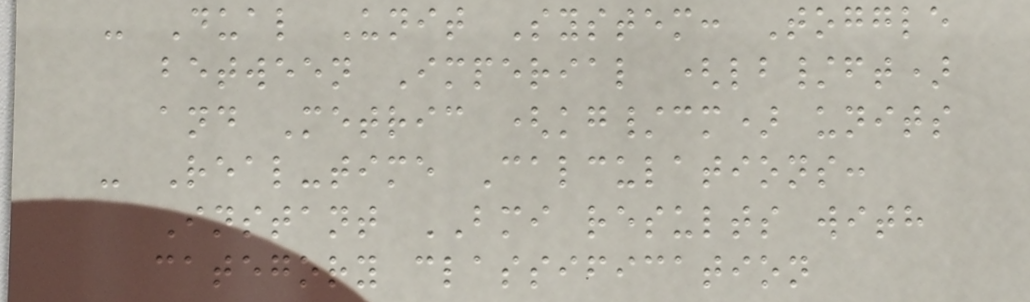- Dual Unit System: Toggle
between Imperial (lb/ft)
and Metric (kg/cm) units
- Real-time Calculations:
Instant BMI results with
category classification
